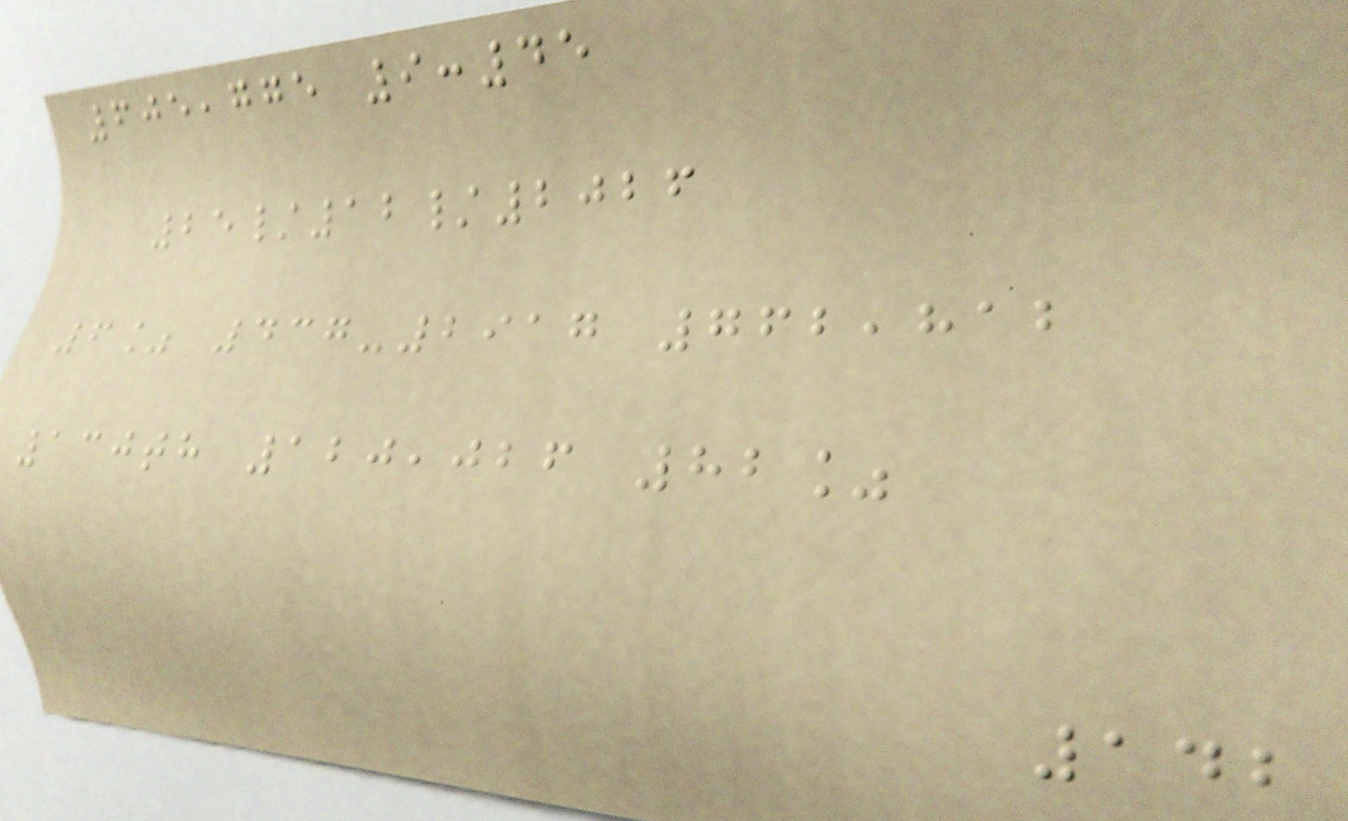605,775 9:45
25/12/2026
6% 437-2917 762,812
130th 120,026 82%
142
